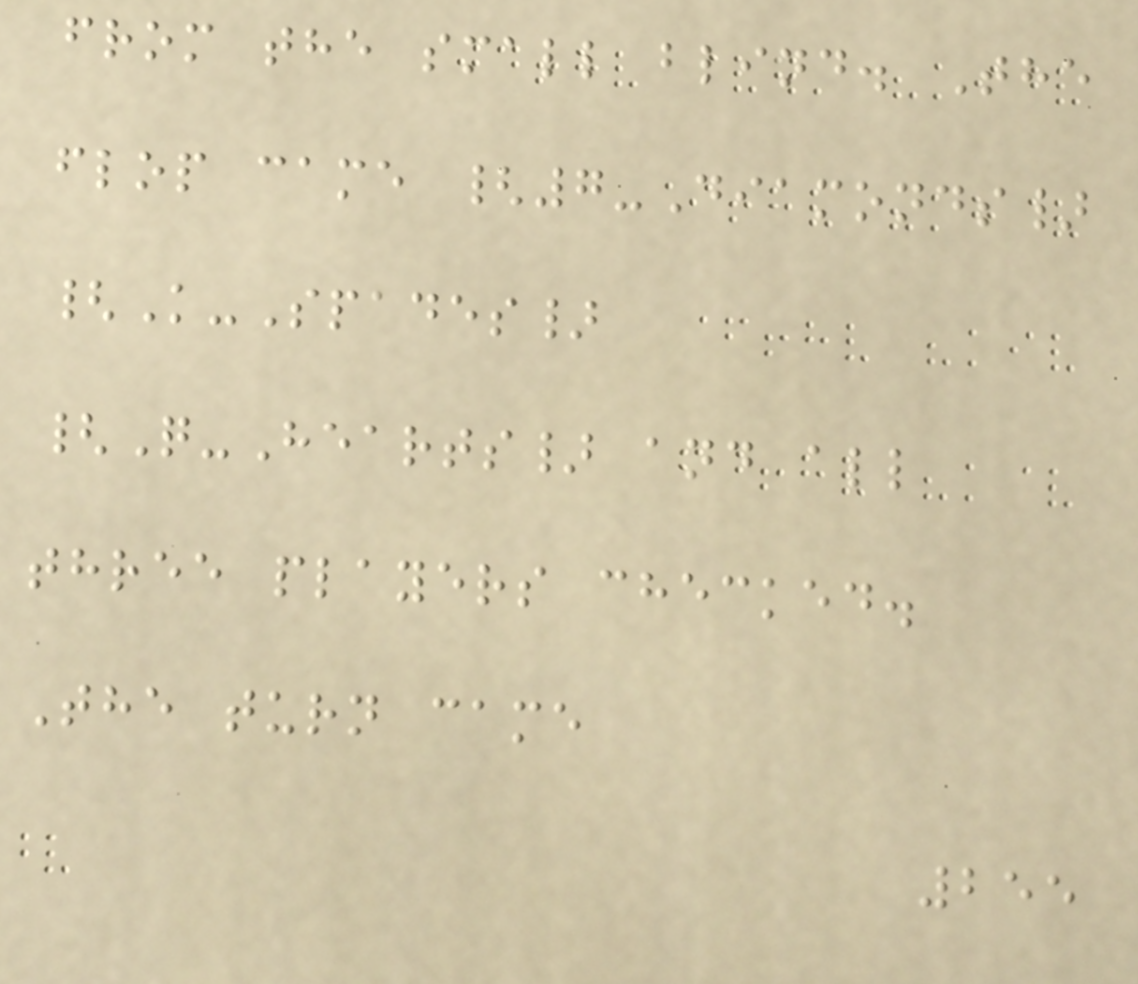from the small blind. The
flop came {7-Diamonds}
{K-Spades}
{Q-Hearts} and all
three players checked.
The turn came
255
